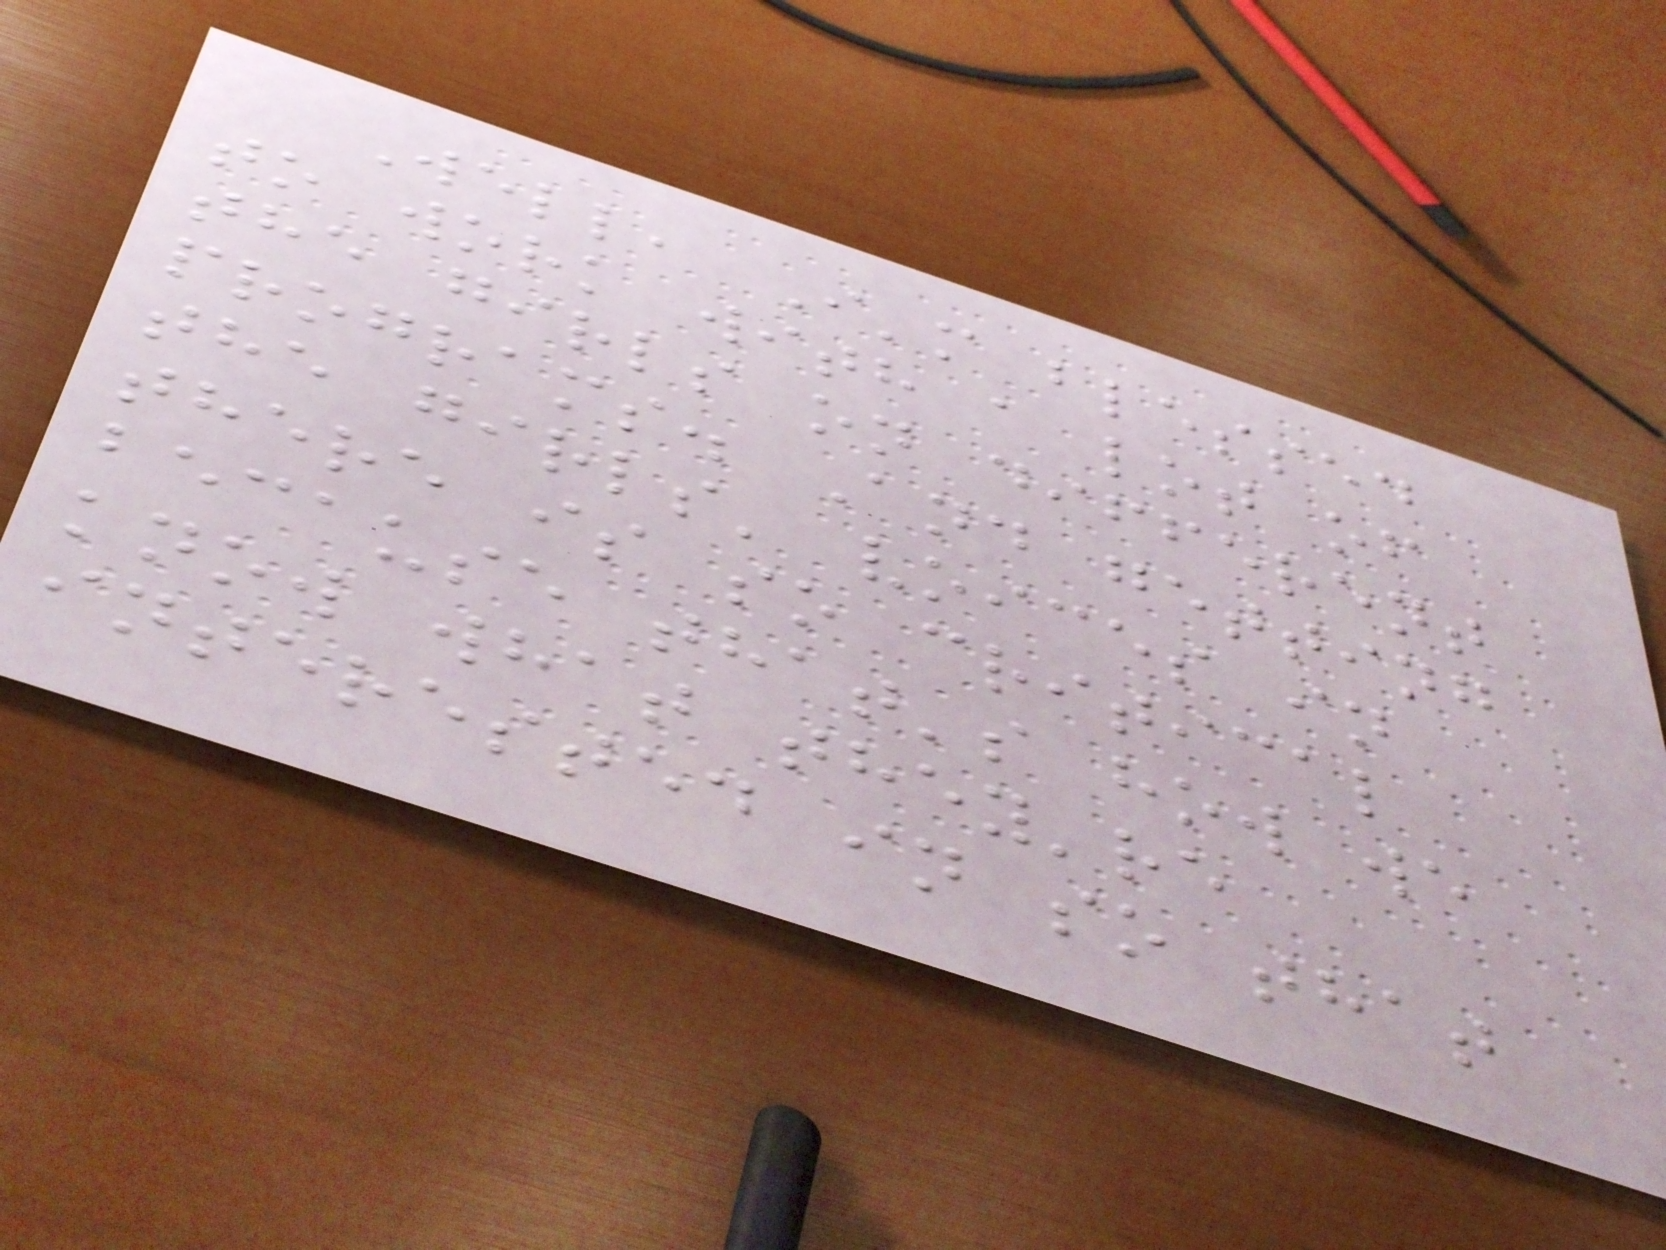Well, I'm blessed
to work with a lot of
the girls on different
programs. And getting
the girls' voices in
there is so critical
because that's how we
know what they're
interested in so that
